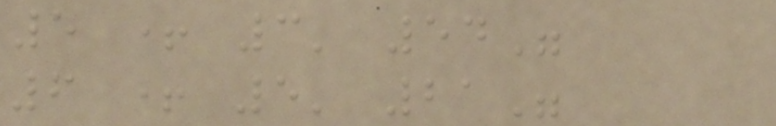5 + 3' 54"
6 + 5' 21"
